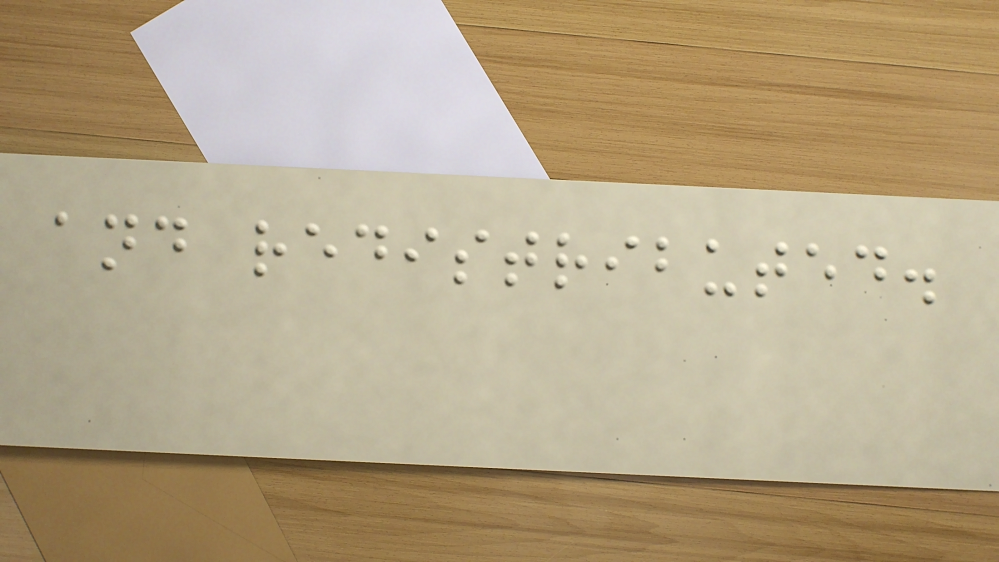and redistributed.
